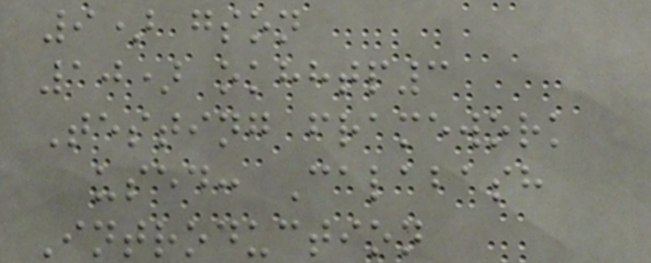9) gson
10) okhhtp3
Testing framework
used: Calabash
Introduction
